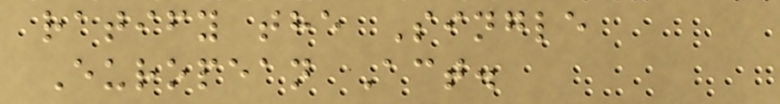ratify the Single
European Act.
